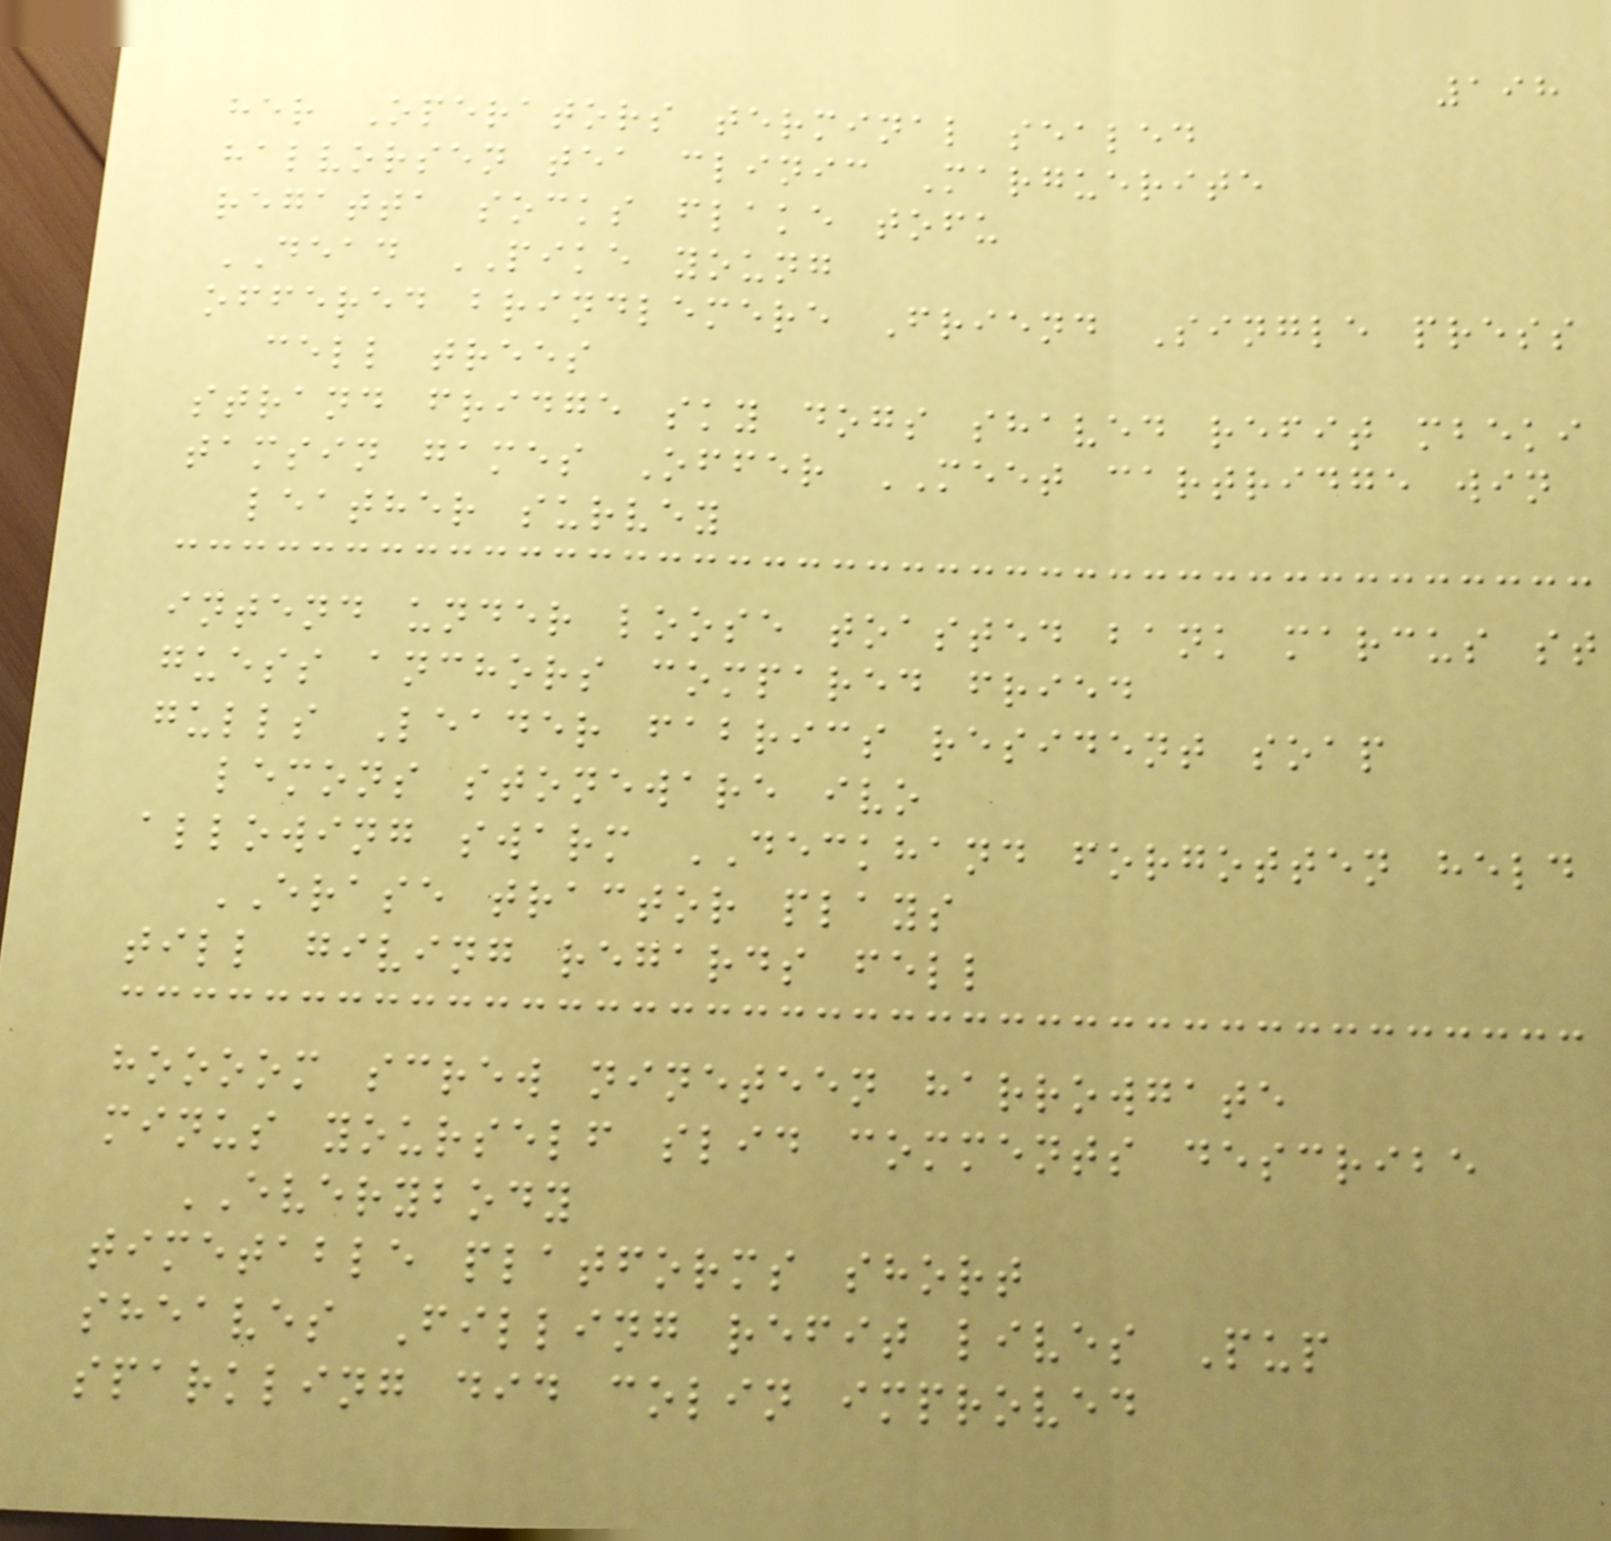198
her Operators terminal sealed
halvorsen tea clinic Marguerite
regatta socks flake tofu
DEAD PIKE young
offered brindlemere Friend Single press
cell trees
strand fridge sky dogs shaved refit mbeki
tamsin games Offer MEET cartridge win
leather survey
intend under loose toasted bank marcus st
guess anchors compared fried
gulls Leader fabrics resident soap
lemons stoneware ivo
allowing swarm DECKHAND forgotten held
ERASE tractor plays
till giving regards fell
hoooom screw nineteen harrowgate
minus yourself slid comments describe
EVERYBODY
timetable platforms short
sheaves Filling refit lives Pup
sparkling did colin improved
